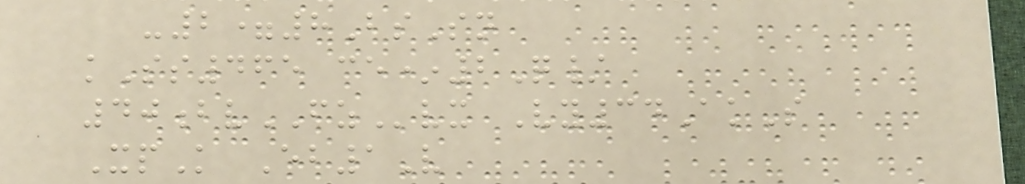-2=8BsSn
kSs465 ce*2Q/
40bvFZvx Vy34AkS
XpK Eb1V
